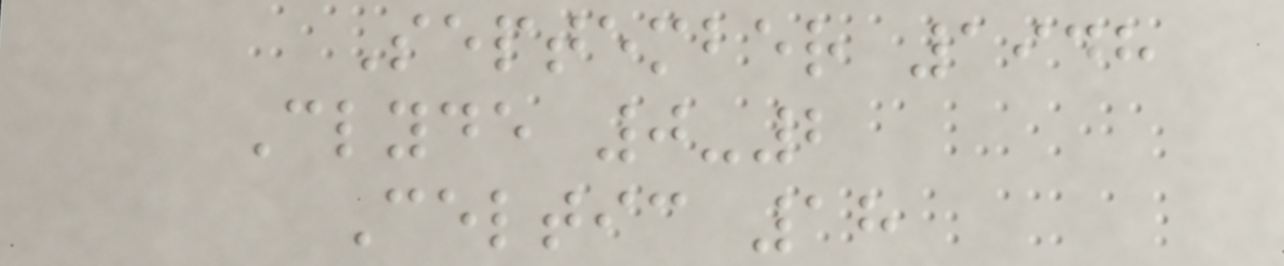September 1948
Clyde 0-2
Celtic 18
